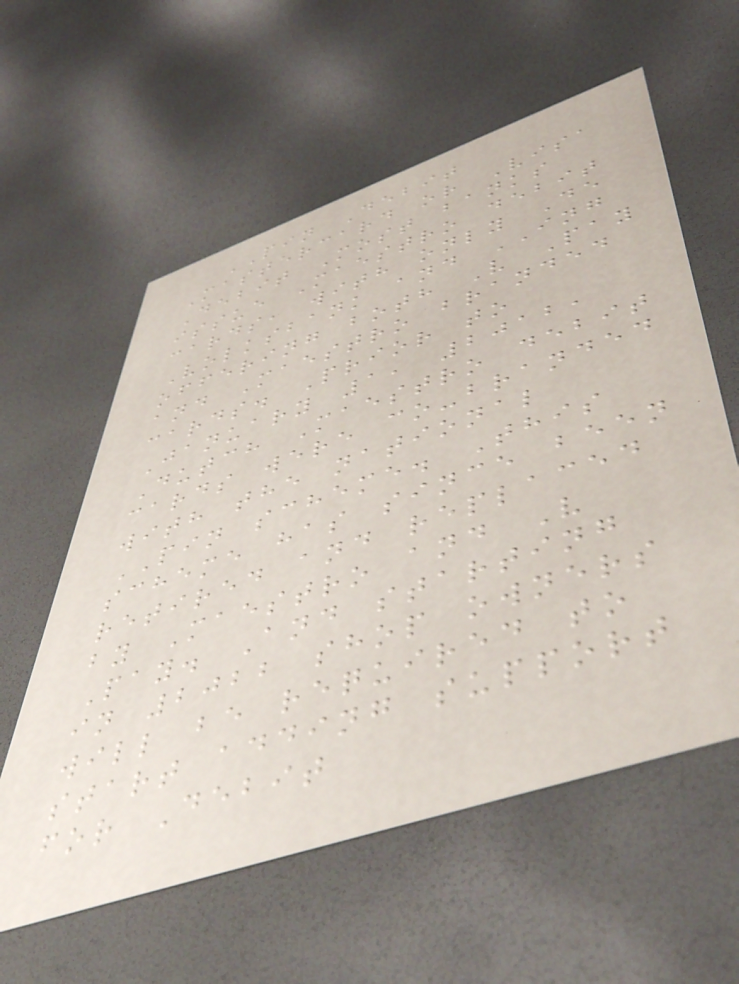PIN Debit
Mastercard or Visa
Debit Most banks
issue Maestro debit
cards, with only De
Volksbank and ING
offering both V Pay
and Maestro branded
cards. Prior to
January 1, 2012,
Dutch Maestro debit
cards were co-branded
with the national
PIN scheme. This
scheme has since been
retired and replaced
by Maestro and V
Pay. And starting
in 2022 shop owners
will be required to
start adding support
for Debit
